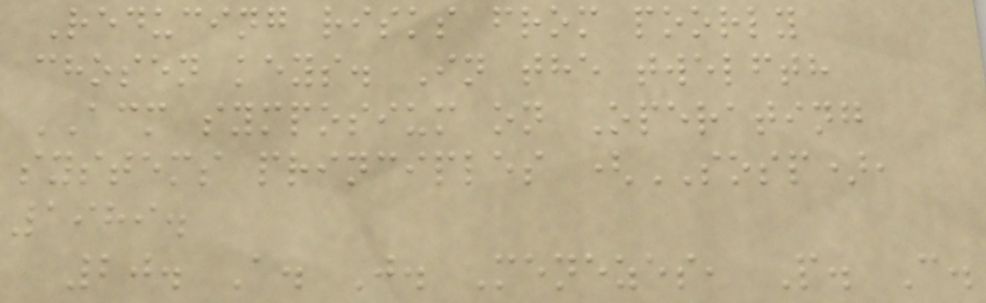Reducing risks from poorly
chosen keys. In the twelfth
ACM symposium on Operating
systems principles (SOSP),
1989.
20. A. J. Menezes, P. C.
